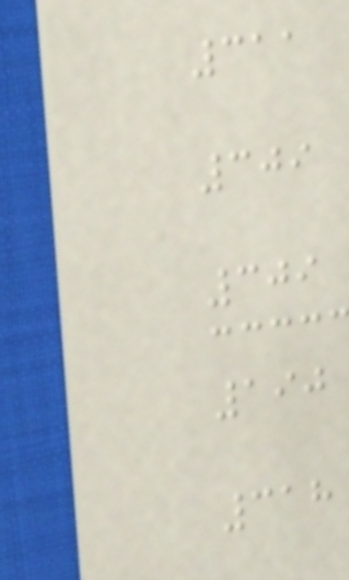311
309
309
190
318
